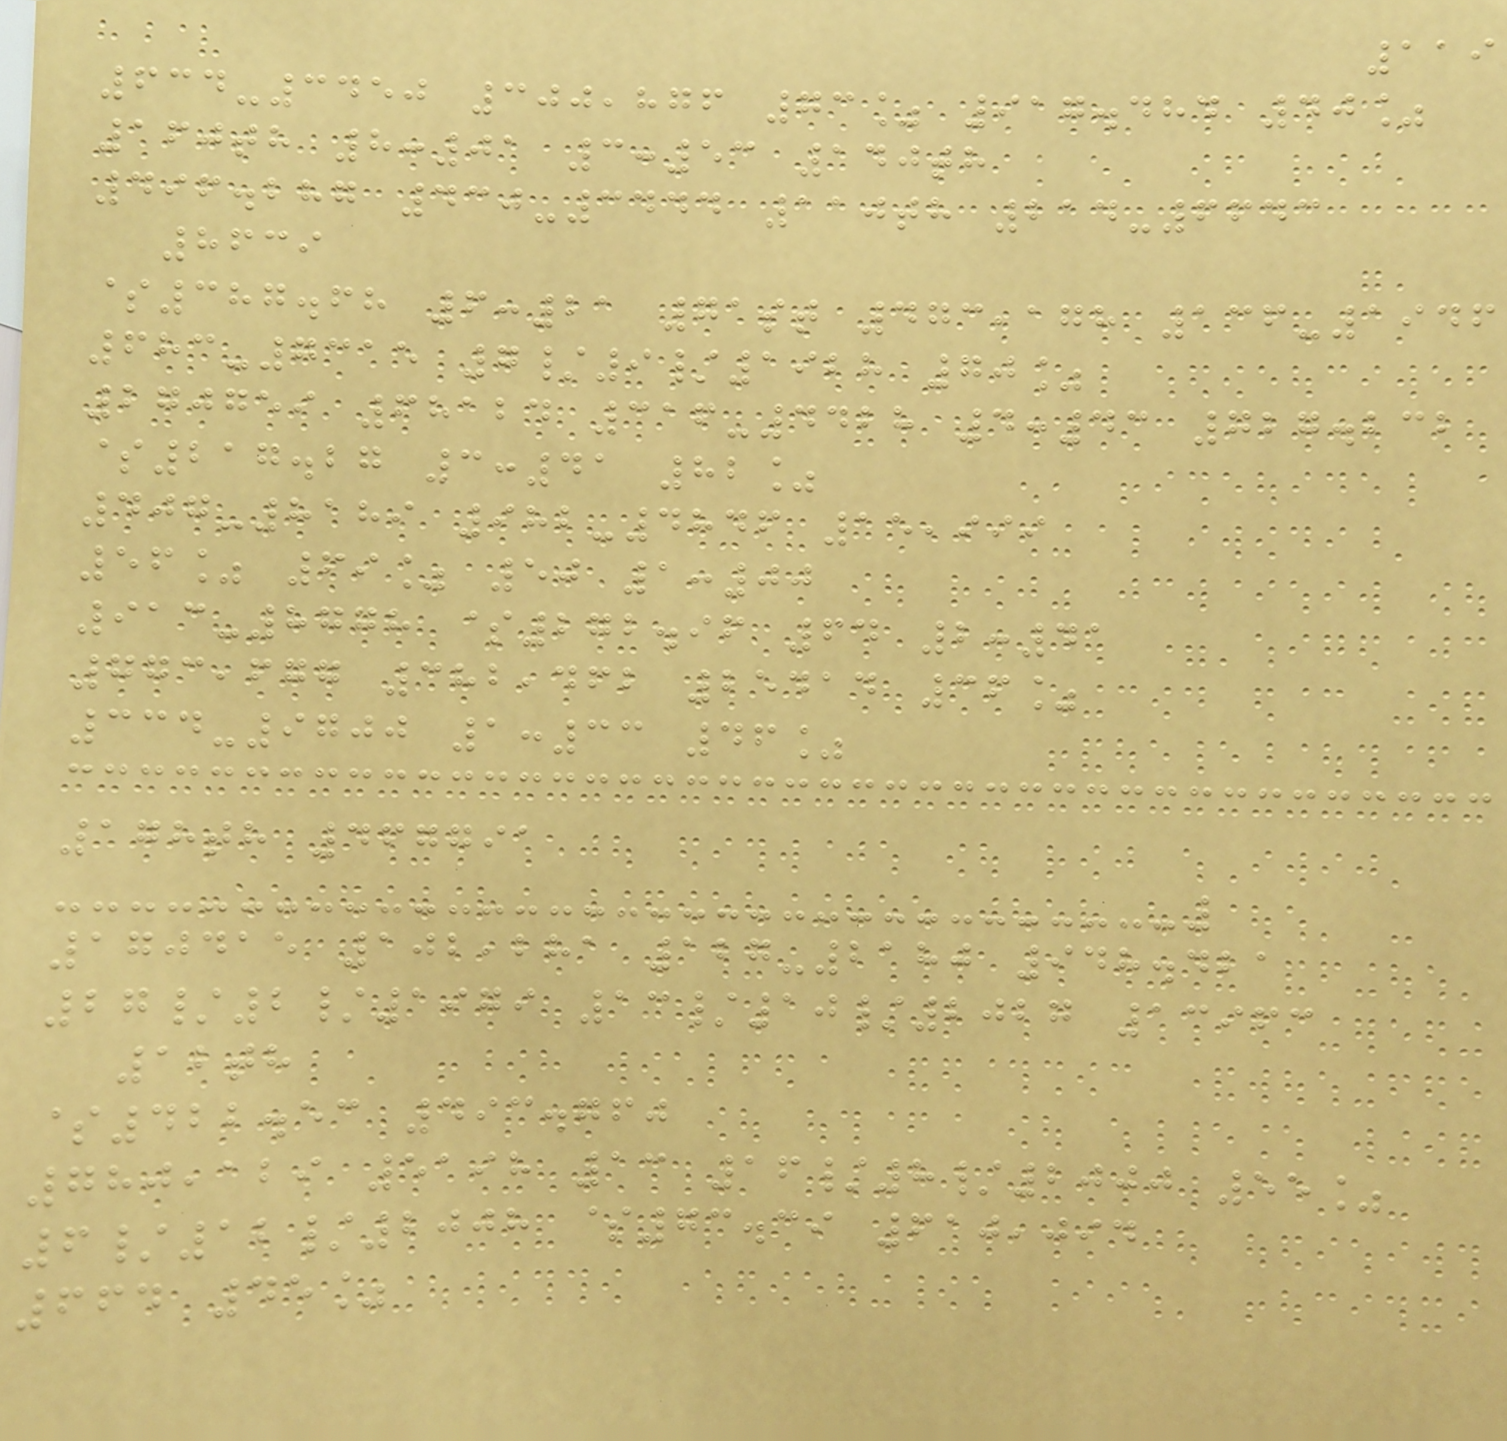119
634-3450 300,876 73% 917.484 40%
160th 8:01 3:53 140th
496.287 430-3444 110th 214-6643
8639
$387.68 6:21 71st 473,178 136-1946
683-7315 7/9/1928 70%
270759 68124 316-4428 4:43 727.232
$217.27 3:41 82%
407-8189 982-4846 15,999
56% 69% 50 1:00
913-8778 $272.96 64 2:41
773,677 382,462 25414 36%
334-9700 1:33 46%
178th 467791
170415 102,281 127-2180 948.421
27/2/1979 13/10/2027 13963
12th
$422.53 493.760
780,129 5198 13 16/8/2000 55%
6/12/2008 $73.39 610,094
664 45%
